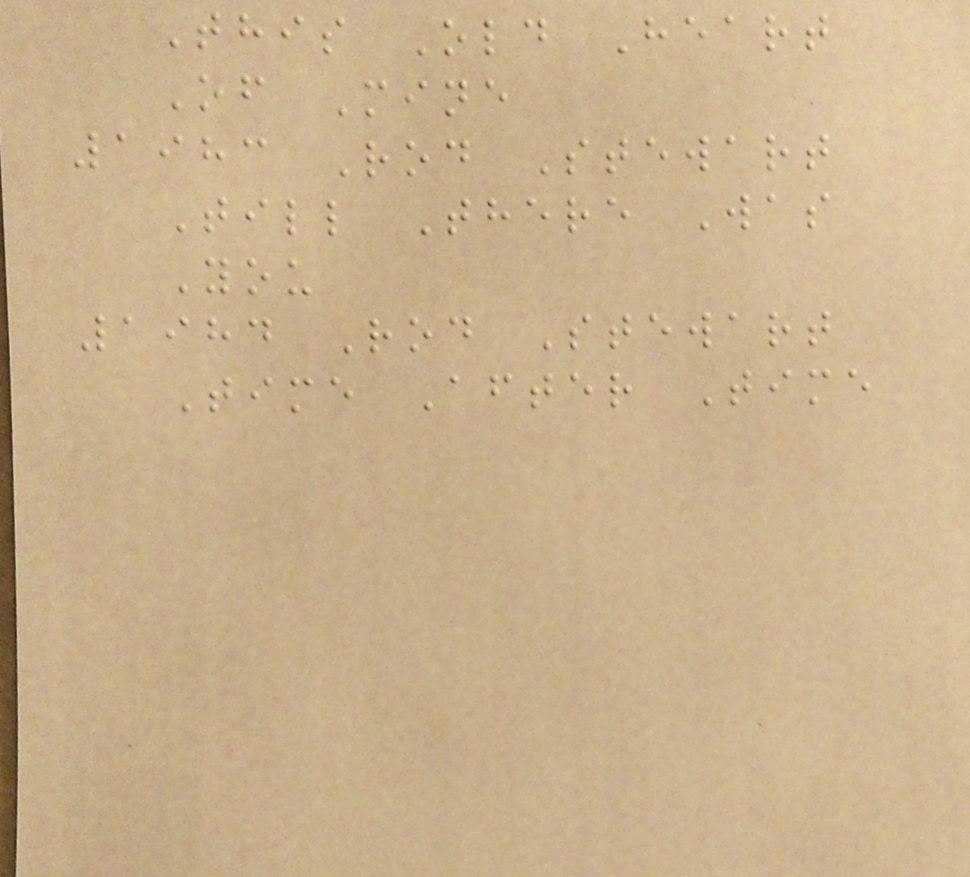This Old Heart
Of Mine
1983 Rod Stewart
Till There Was
You
1984 Rod Stewart
Time After Time
